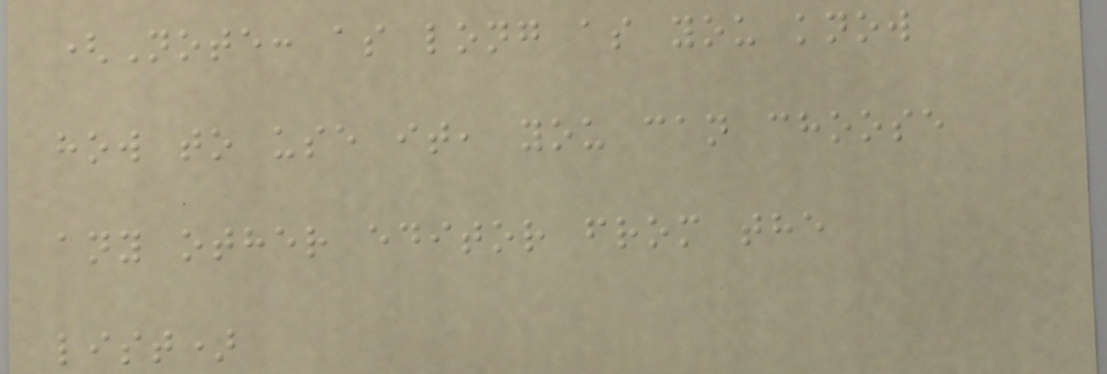(Note: as long as you know
how to use it, you can choose
any other editor from the
list)
